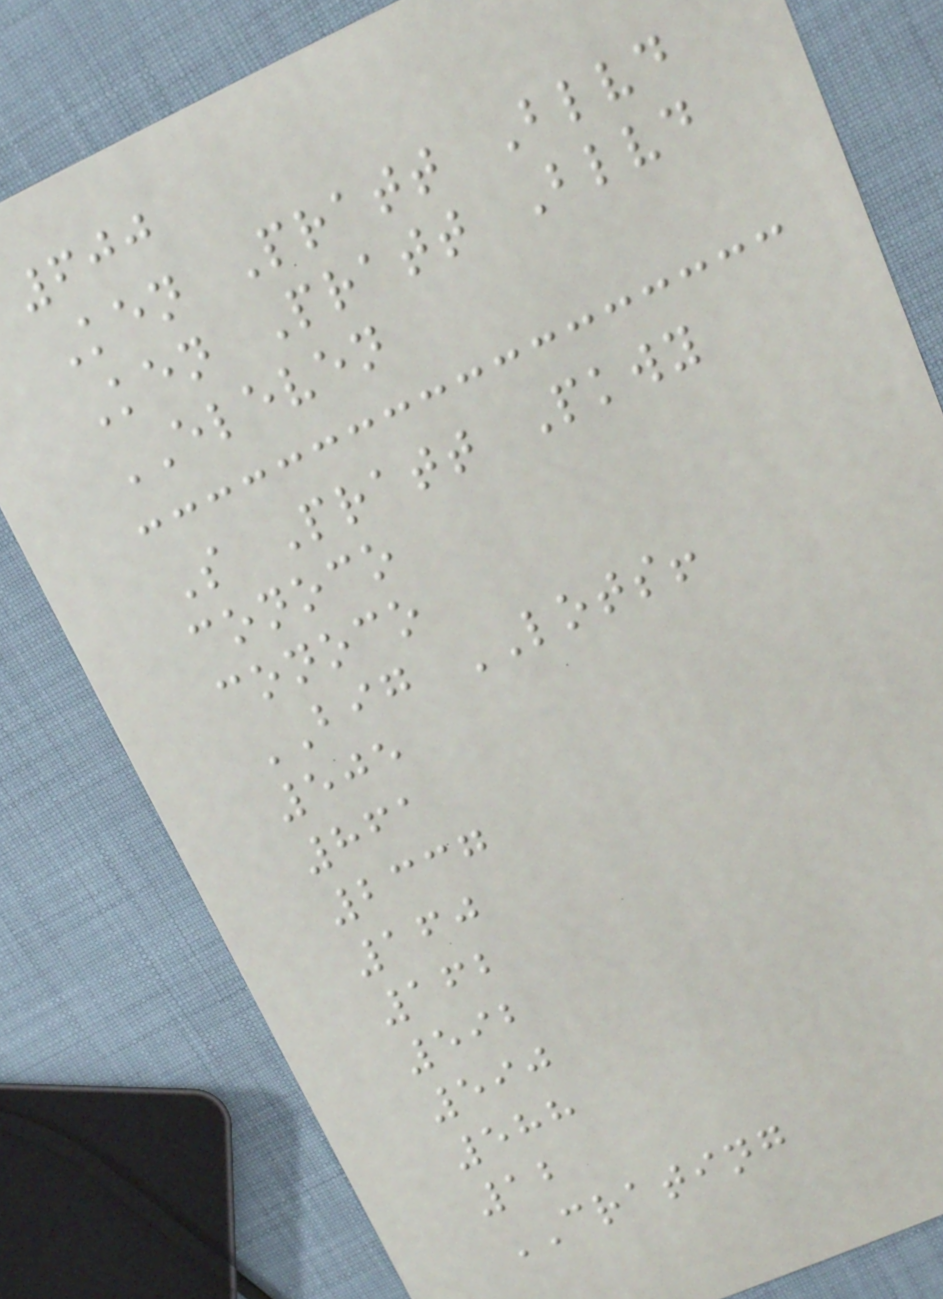600
Ken Pratt Blvd
Ken Pratt Blvd
ELEVEN
S Pratt Pkwy
conoco
conoco
BIG LOTS!
505
861
2337
160
162
592
590
588
12
CRATING
